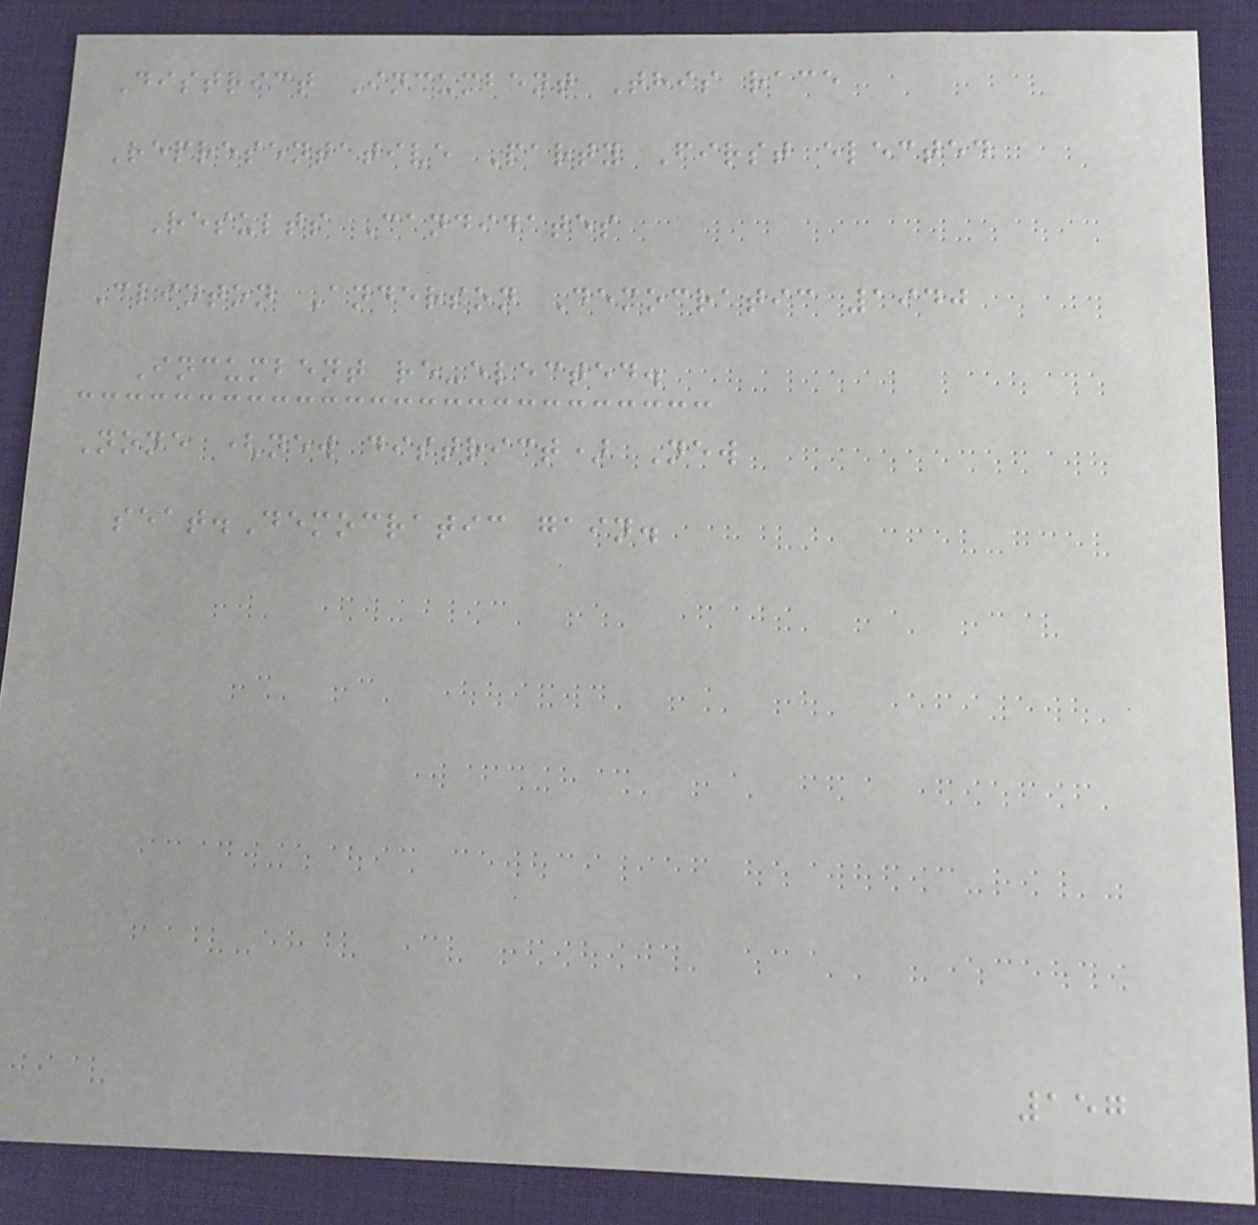District Incumbent This race
Representative Party First elected
Results Candidates
Clinton Anderson Democratic 1940
Incumbent re-elected.
None (new district) New
seat.Democratic gain.
157
